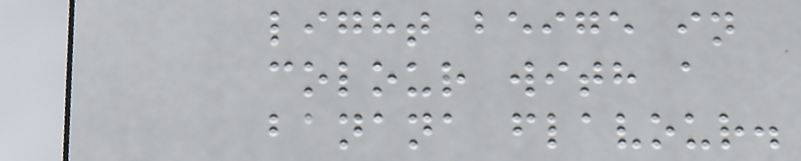light beige in
colour with a
banana flavour.
